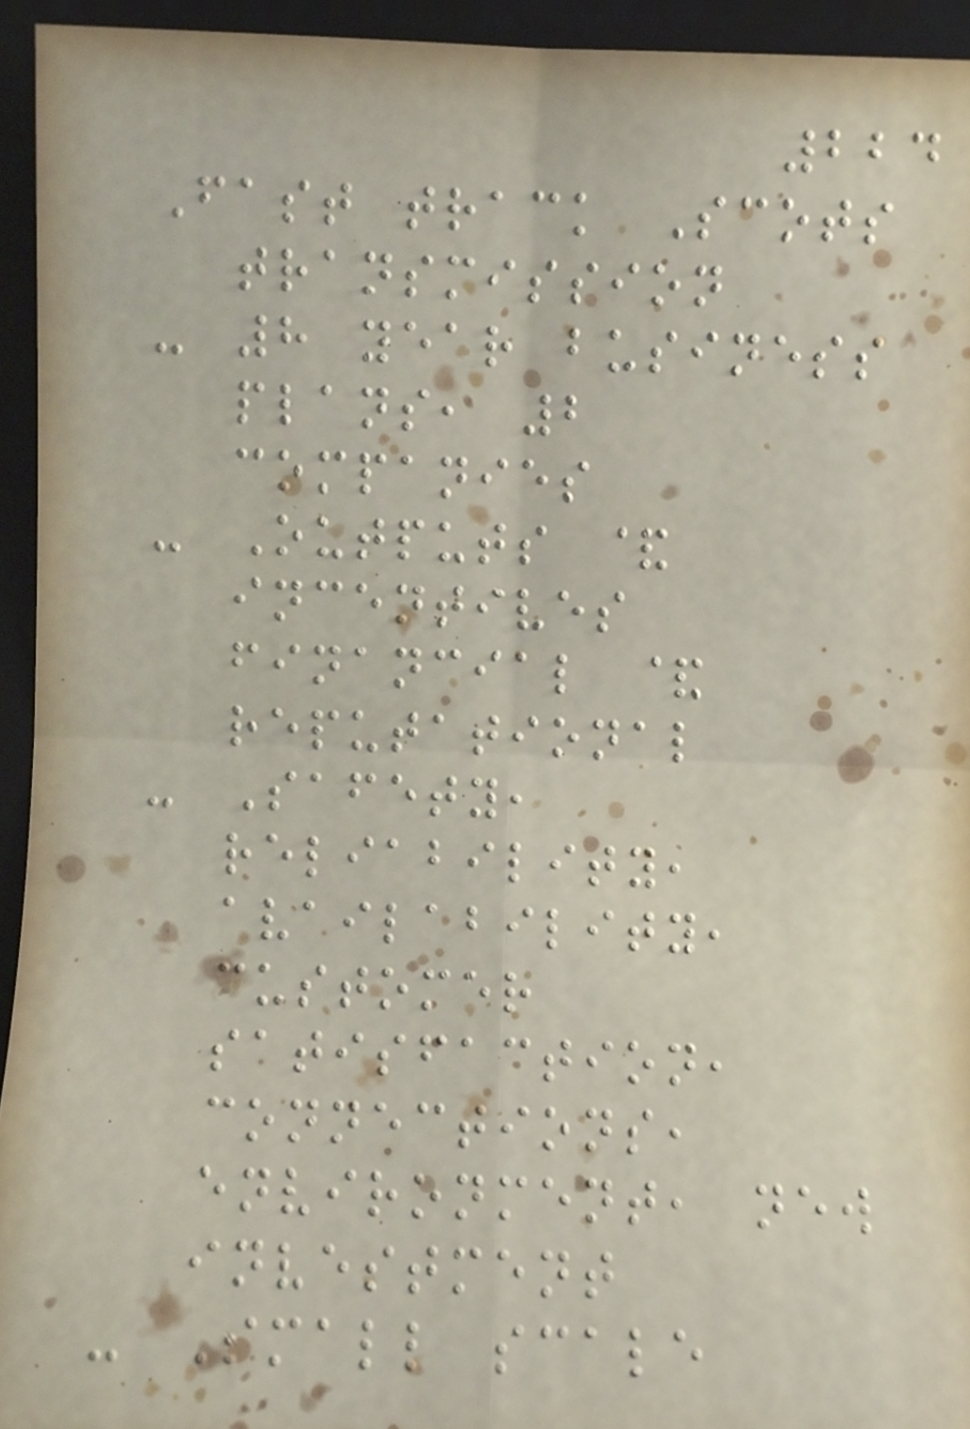224
Fast track Scots
transmission
- 8 year business
plans, 2
companies
- Outputs &
incentives
financial &
reputational
- Safety,
reliability,
availability,
customer
satisfaction,
connections,
environment, new
investment
- Small scale
